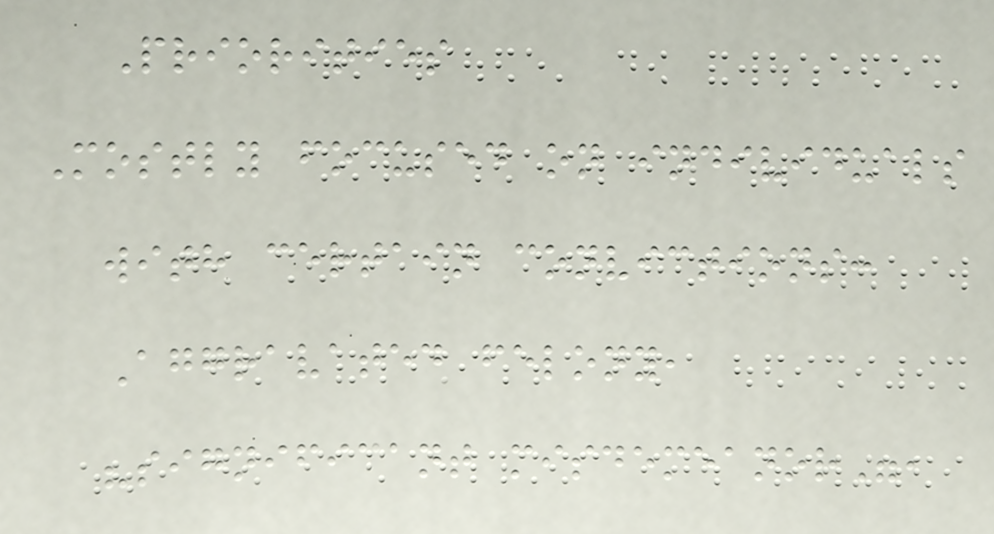Priorities
Mostly focused on individuals
with certain convictions:
Aggravated felony,
"significant misdemeanor",
